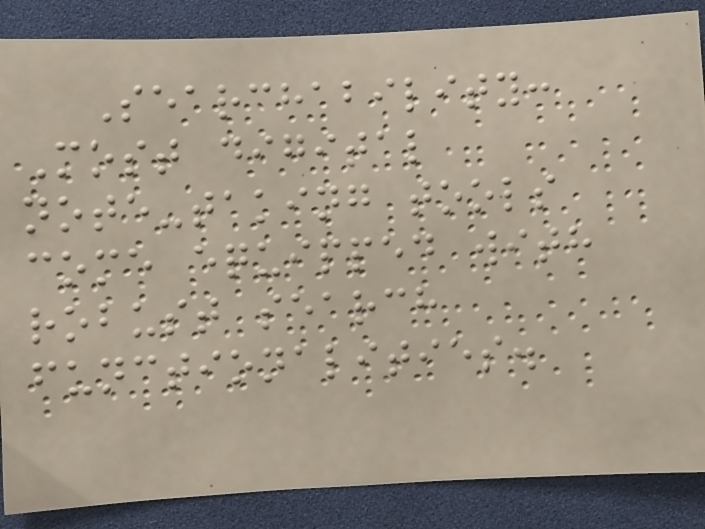Searchability:
Most digital
note-taking tools
come equipped with
robust search
functionalities.
